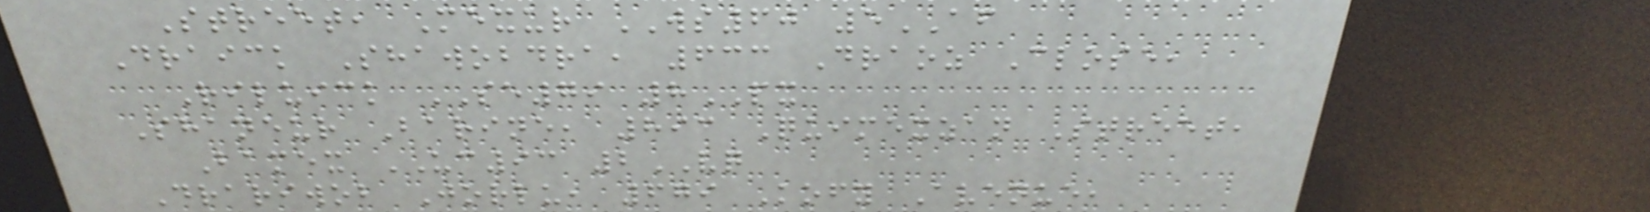Street, Mexur WS60 5AF
Draick Shawobdra, 633 Draoz Close,
Riluick SE79 8PX
Shaneur Barine, 893 Quimexzan Street,
Bamex UC93 2VQ
Drariwob Jorlu, 679 Kofy Avenue,
